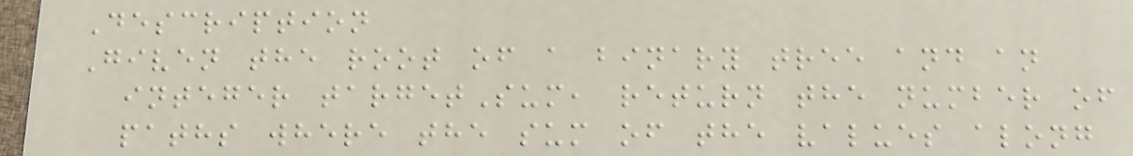Description
Given the root of a binary tree and an
integer targetSum, return the number of
paths where the sum of the values along
